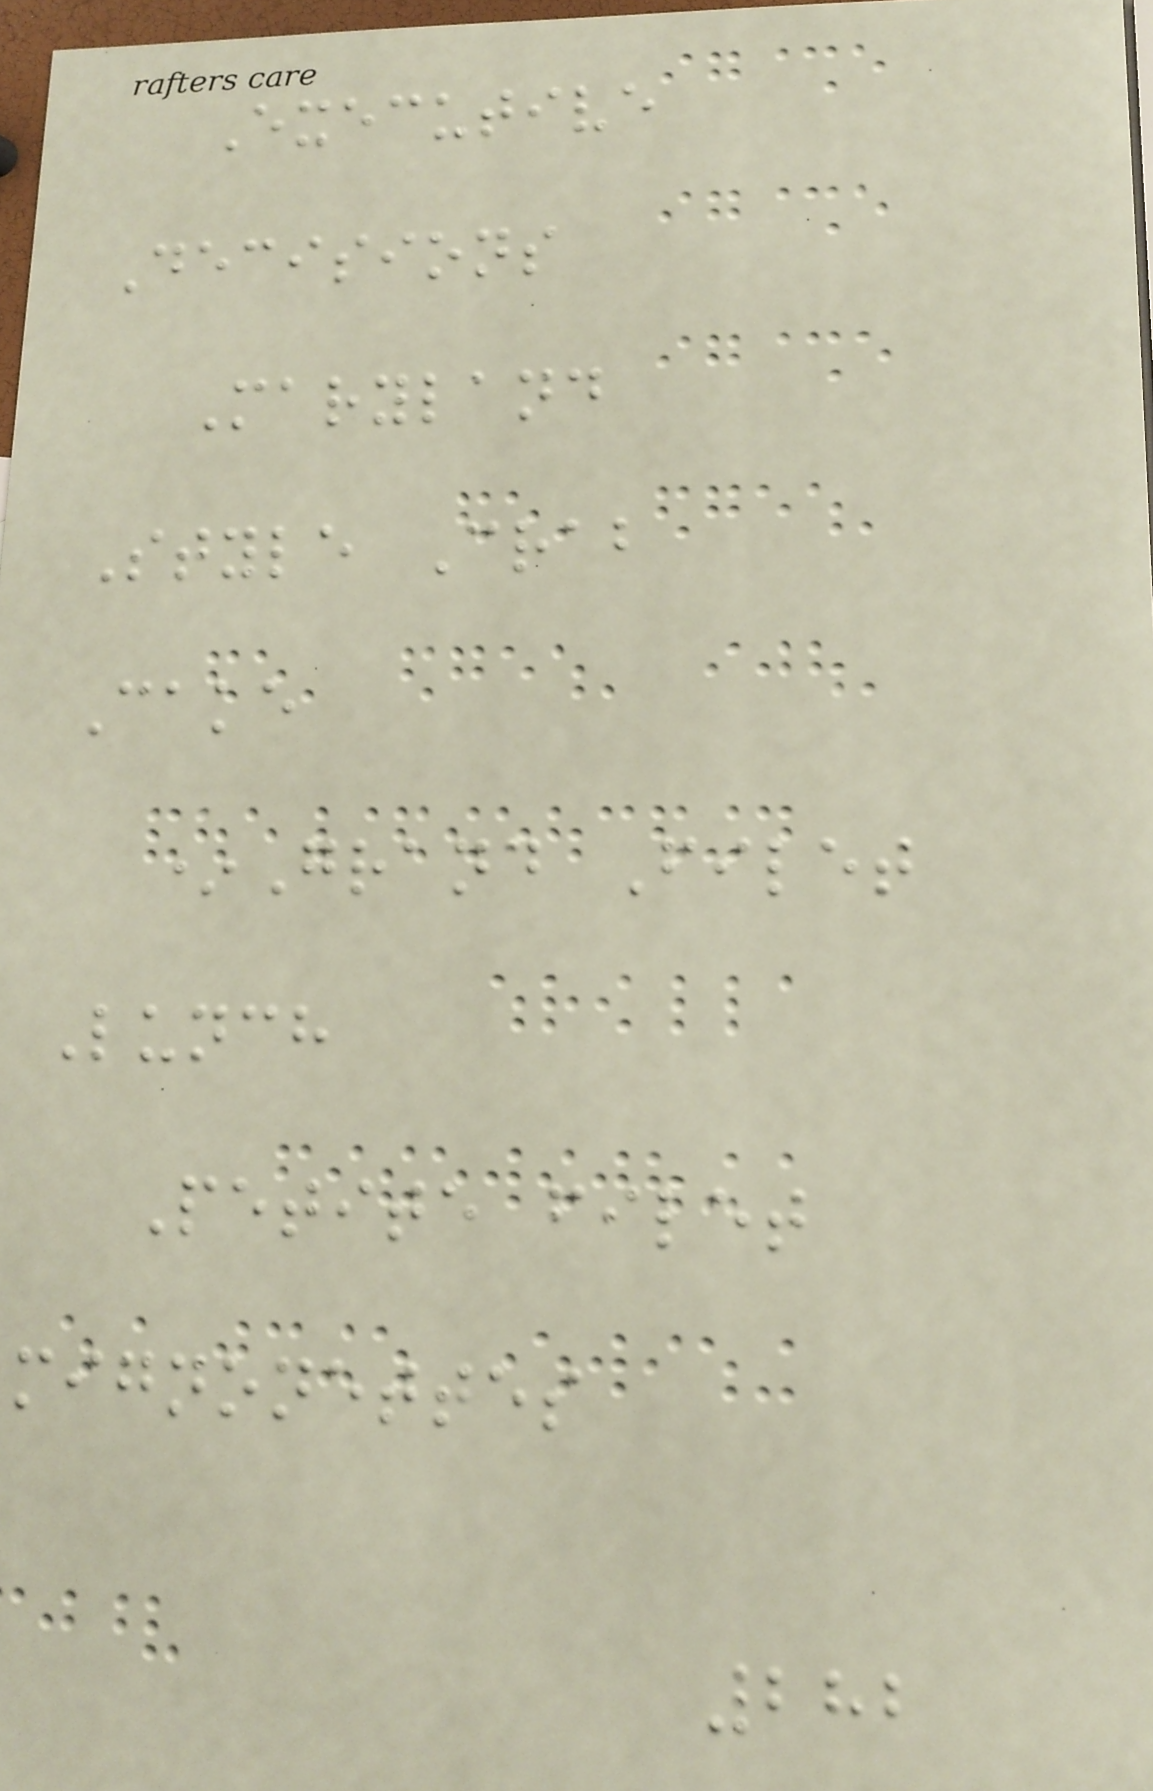Executive
Decisions
Maryland
Style Crab
Cake
*Grand Filet
Lunch
Petite filet
mignonettes
282
